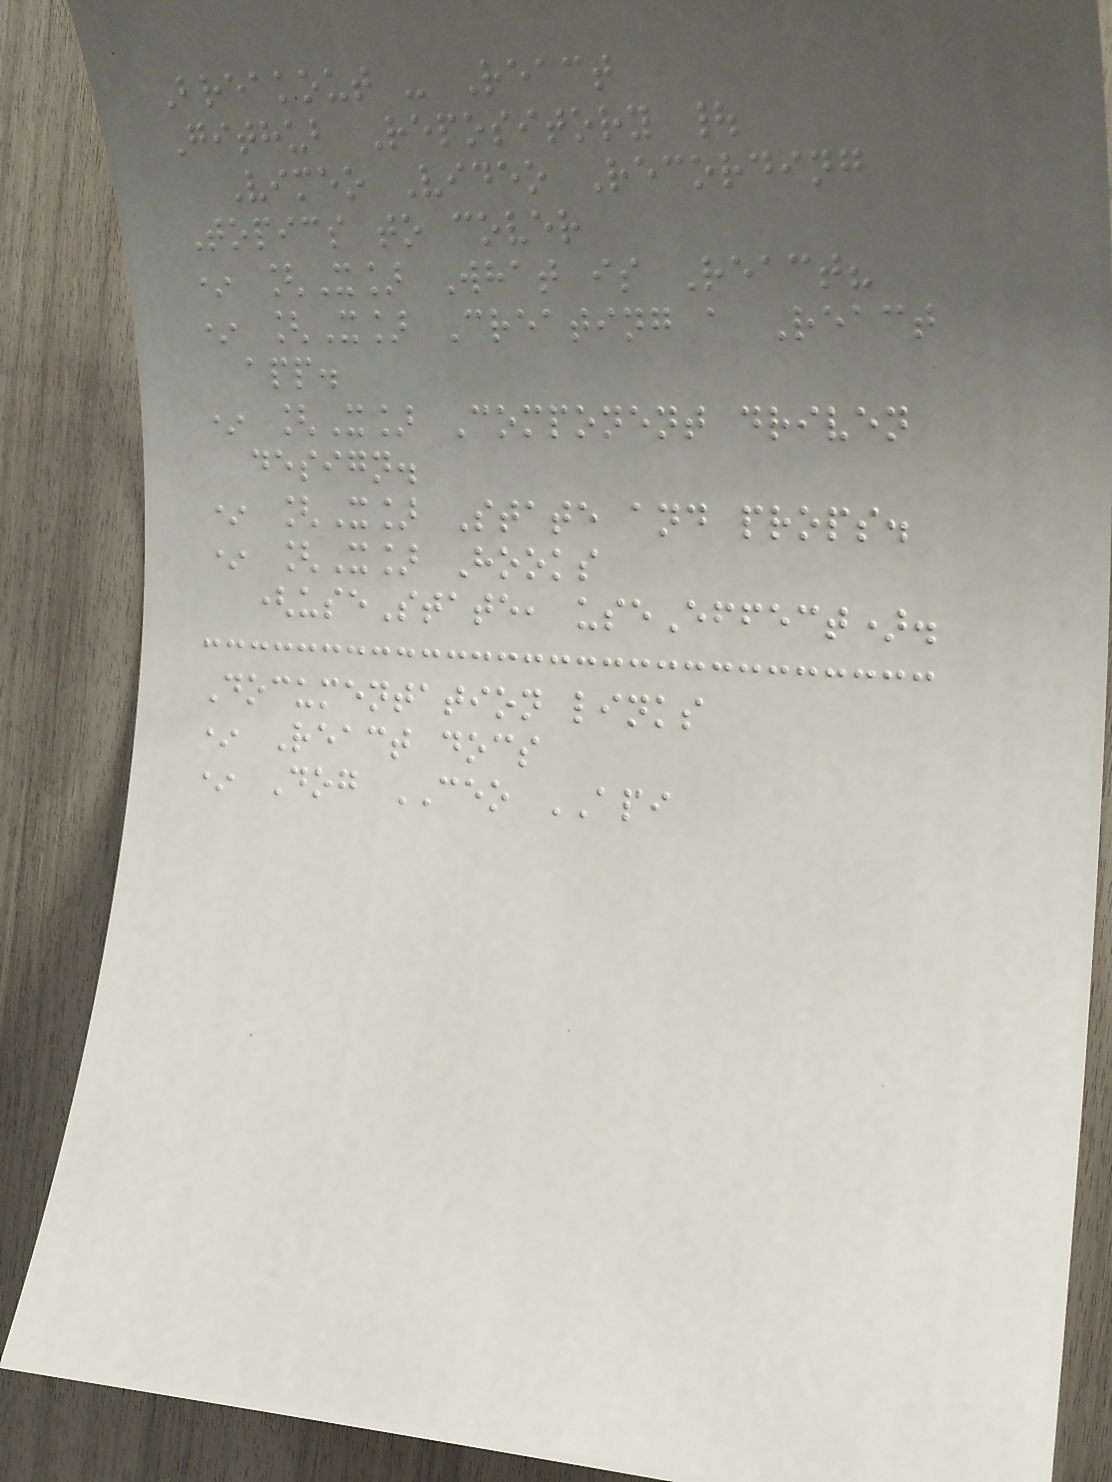Breakout - React
Github Repository |
Vimeo Video Recording
Topics to cover
* [X] What is React?
* [X] Creating a React
app.
* [X] Component driven
design.
* [X] State and props.
* [X] Hooks
(useState, useEffect).
Documentation links
* React docs
* Dog CEO API
